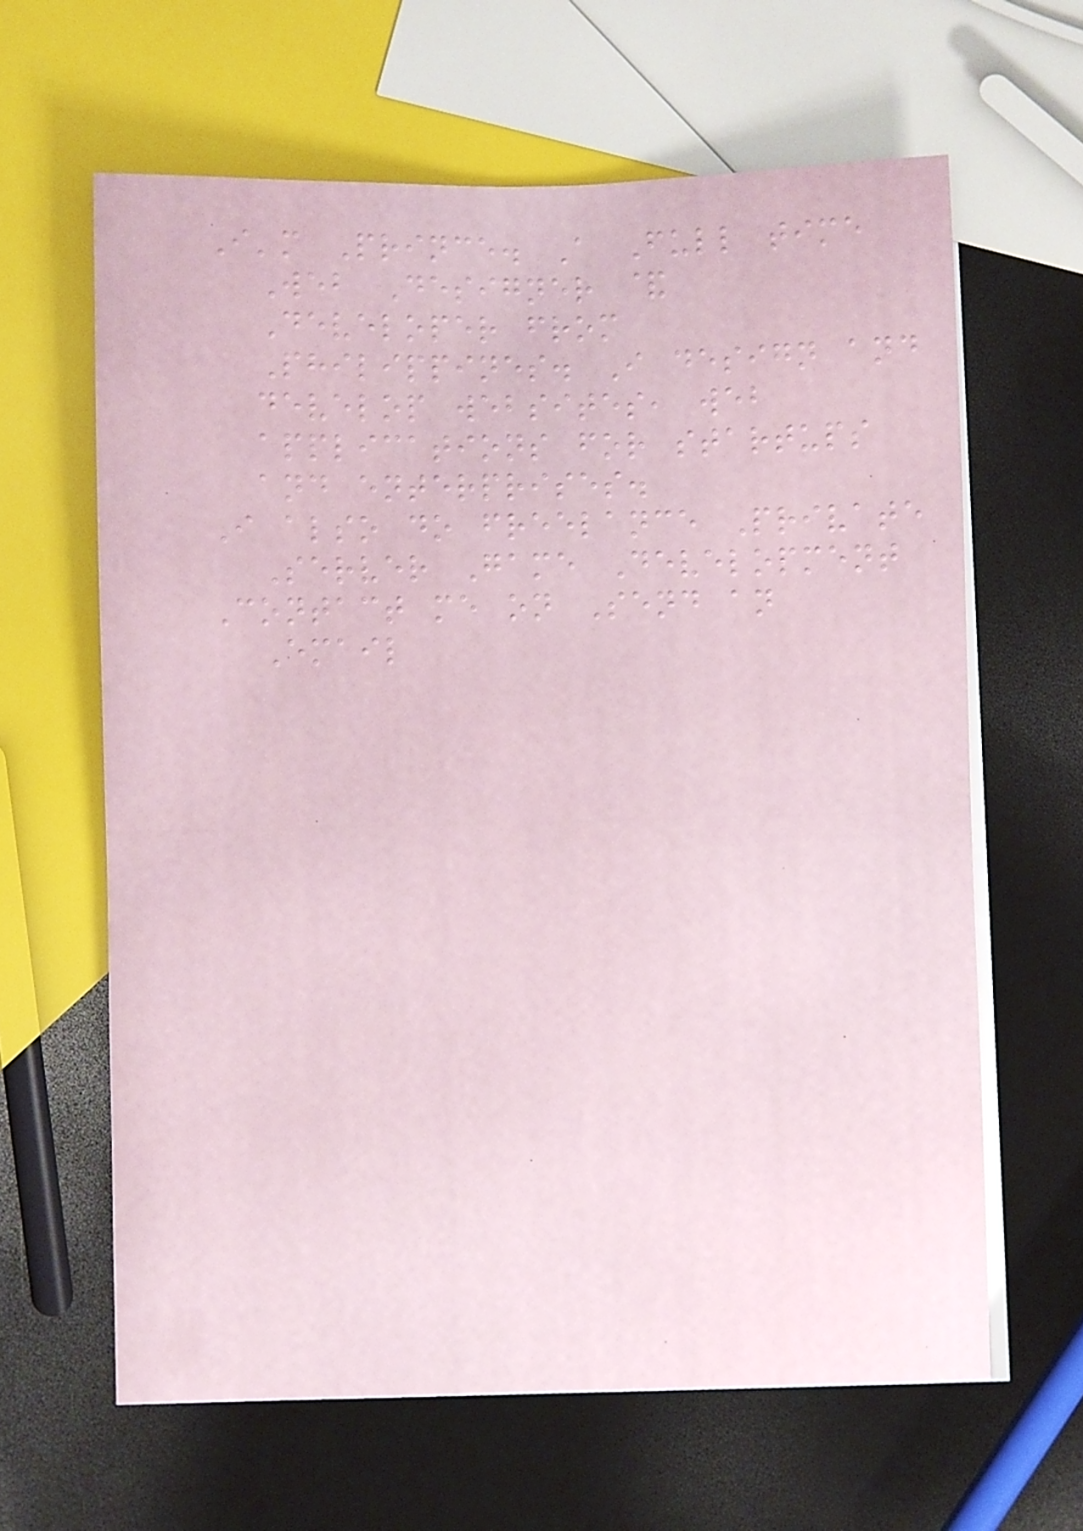I'm Prince. A Full time
Web Designer &
Developer from
Philippines. I design and
develop websites, web
applications for startups
and enterprises.
I also do freelance Private
Server Game Development
Contact me on Send an
Email
